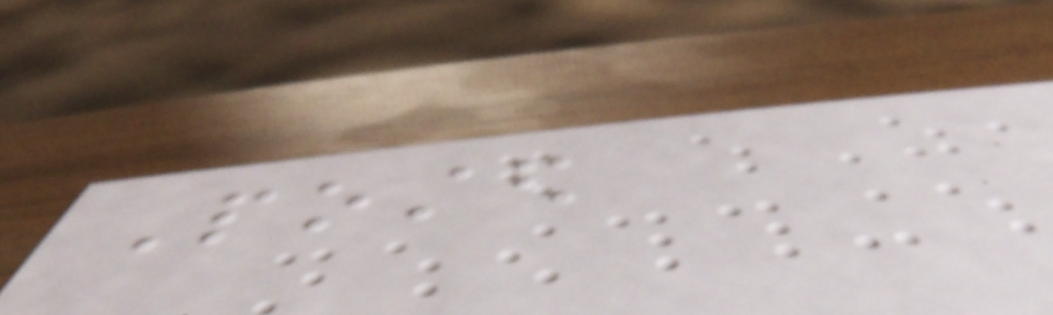Posted
